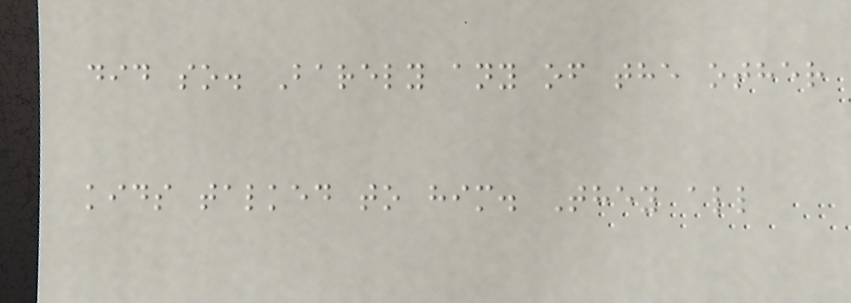did so. Barely any of the other
kids talked to him. They all
